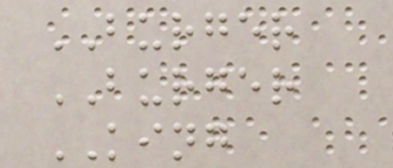BURGER
BURGER
KING
